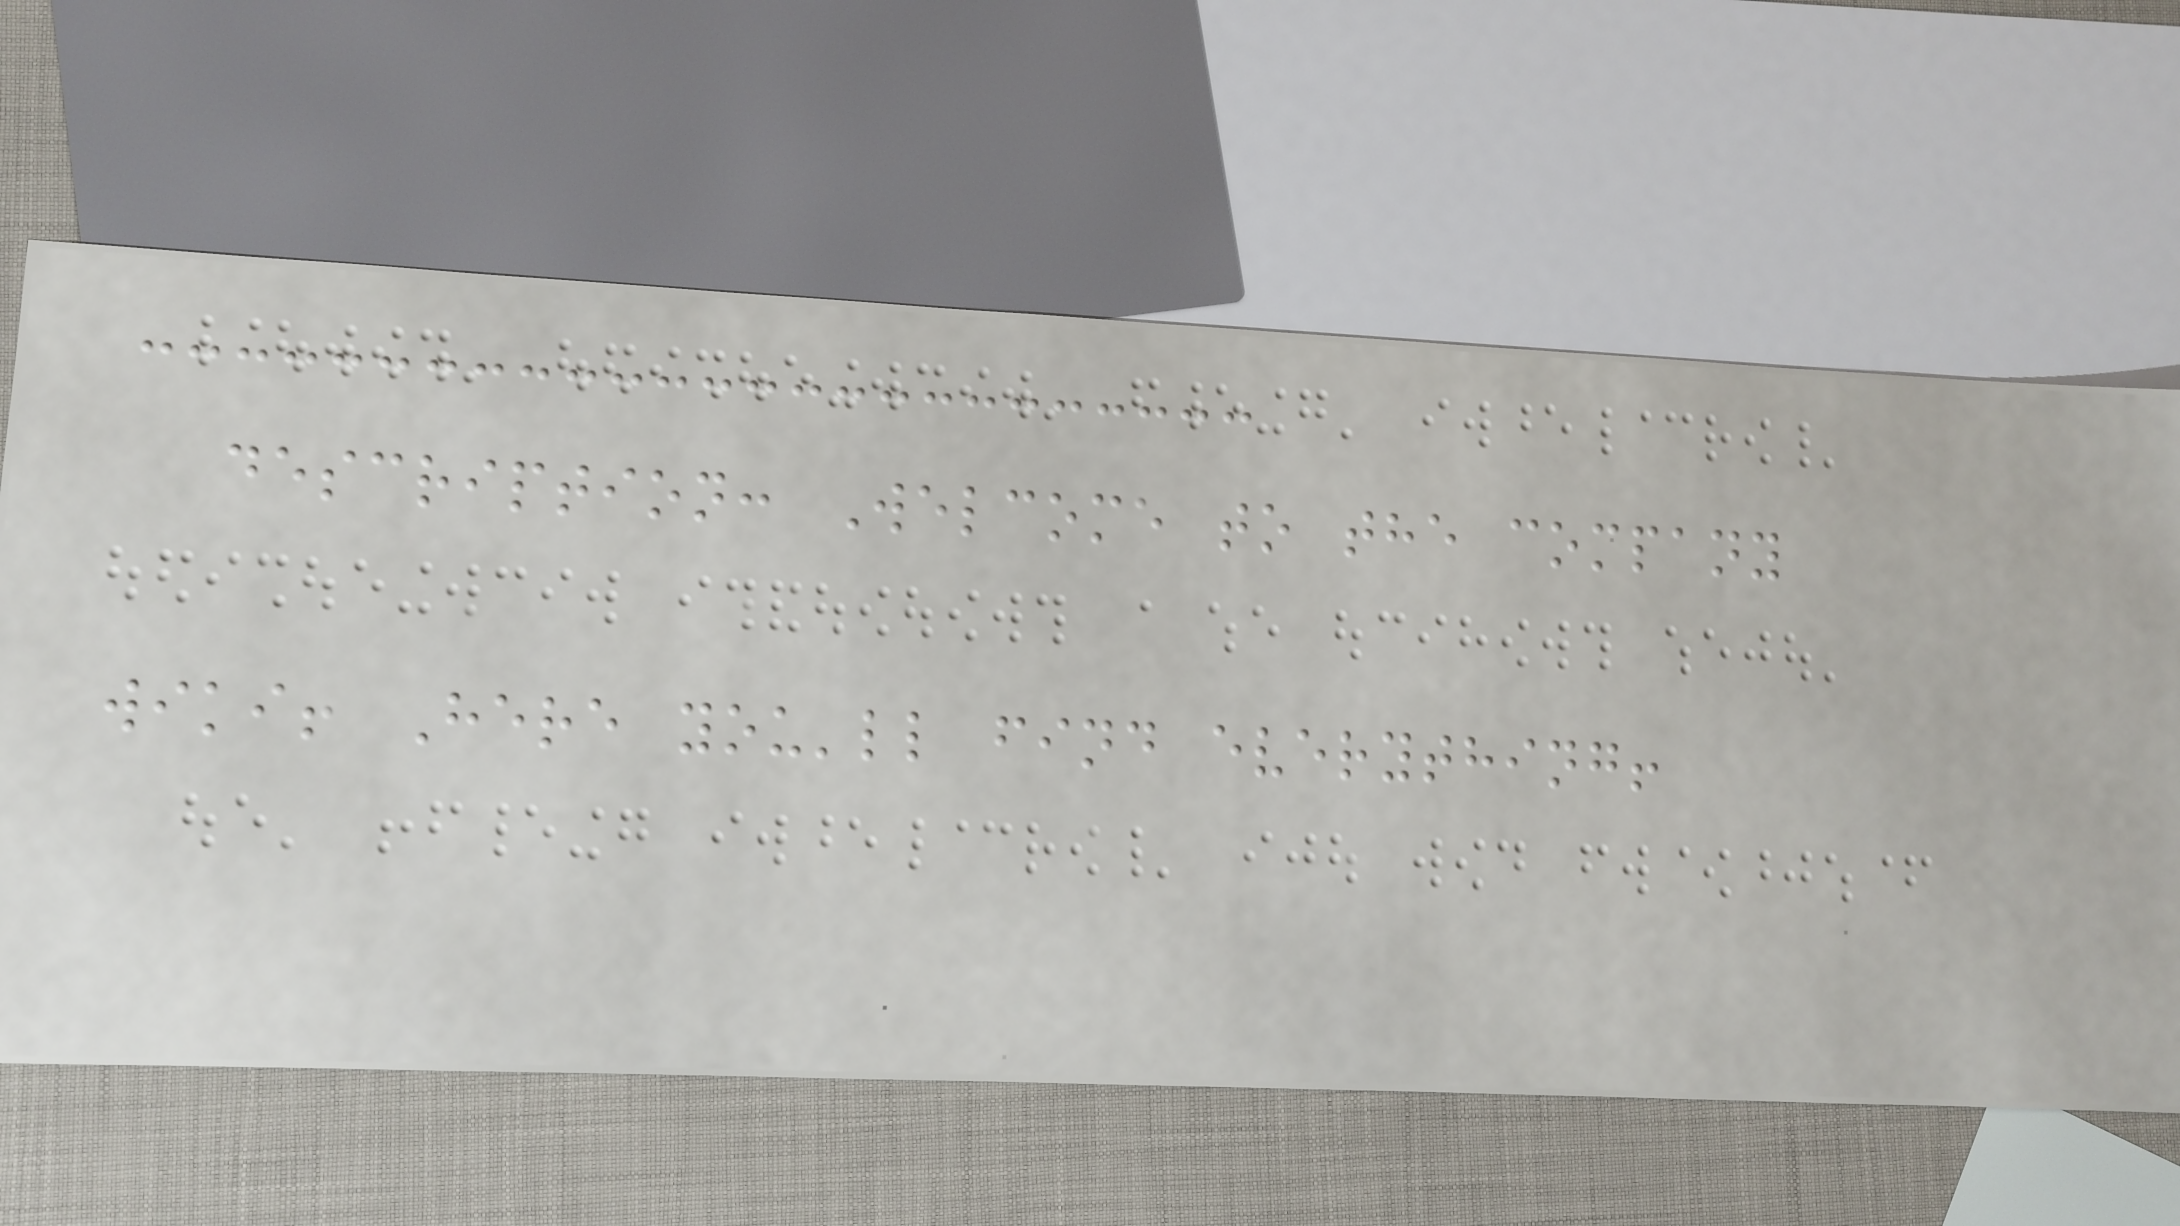description: Welcome to the company
wiki! Here you'll find everything!
